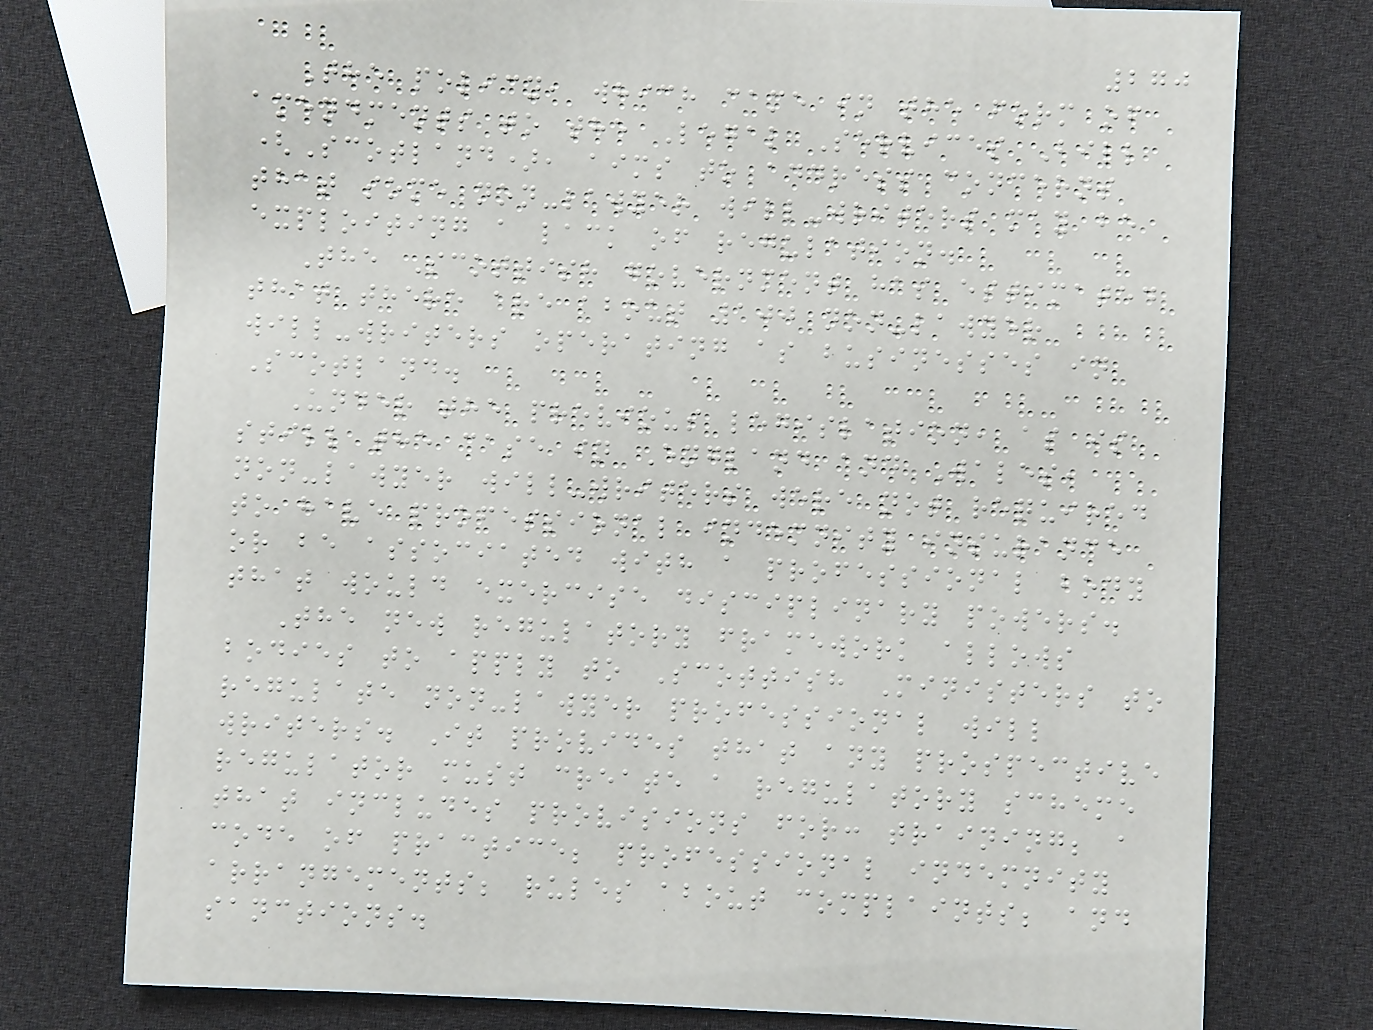270
The policy, which came in the form of
amendments to the Legal Services Bill
(Scotland), aims to address concerns
that some non-lawyer will-writers may be
exploiting a lack of regulation.
The Scottish government has estimated
that there are about 100 non-lawyer
will-writers operating as businesses in
Scotland.
Under the previous legislation, as is
still the case in England and Wales,
non-lawyer will-writers were not required
to have professional indemnity insurance
or be associated with a professional body
that would exercise disciplinary powers.
The new regulatory framework allows
bodies to apply to Scottish Ministers to
regulate non-lawyer professional will
writers. It provides that any prospective
regulator must create a regulatory scheme
that includes provisions for: training; a
code of practice; professional indemnity
arrangements; rules about complaints; and
sanctions.
